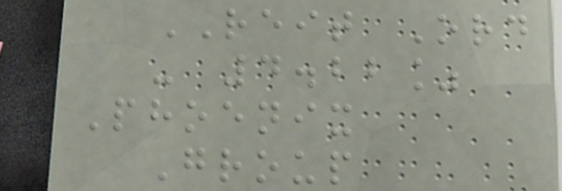REIT Ord
- 4.22%
Phoenix
Group
